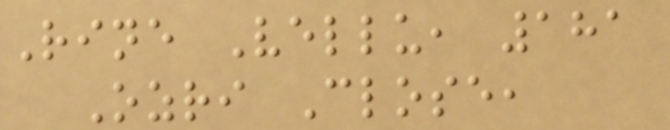Rine Vellu, 181
Ozri Close,
